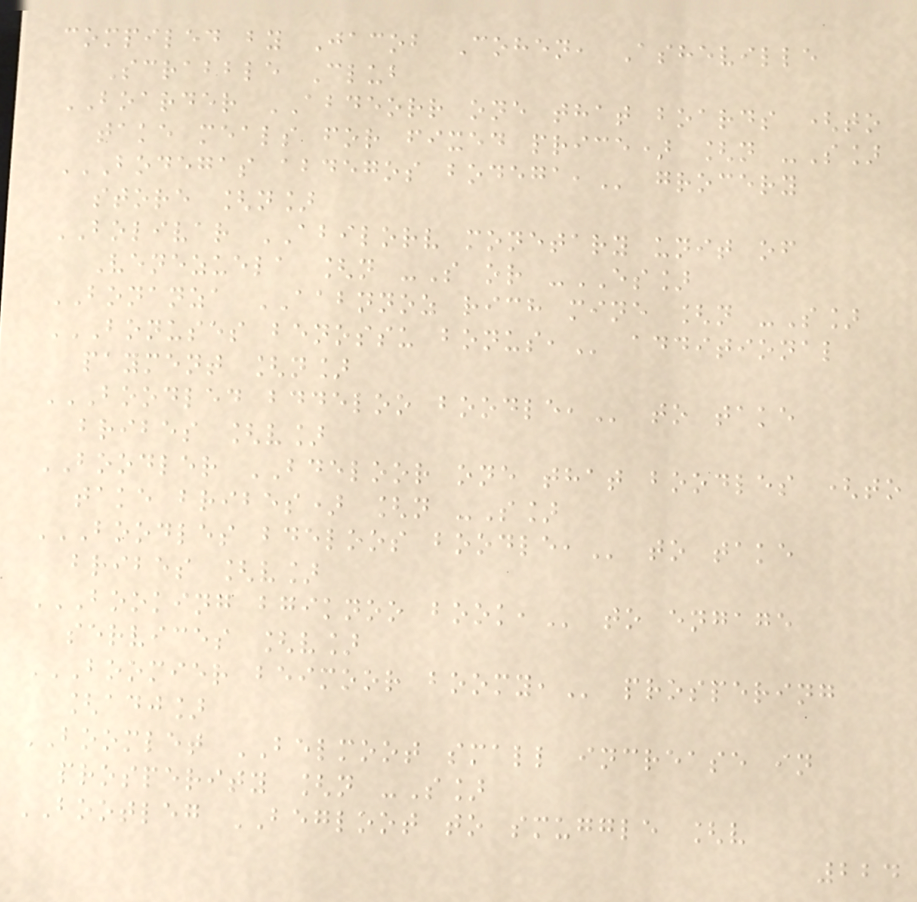compiled by Jacob Cohen, Asheville
Scrabble Club
BOARDER ABDEORR one that boards (to
take meals for fixed price) [n -S]
BODEGAS ABDEGOS BODEGA, grocery
store [n]
BOLIVAR ABILORV monetary unit of
Venezuela [n -S or -ES]
BONANZA AABNNOZ rich mine [n -S]
BONUSES BENOSSU BONUS, additional
payment [n]
BOODLED BDDELOO BOODLE, to take
bribes [v]
BOODLER BDELOOR one that boodles (to
take bribes) [n -S]
BOODLES BDELOOS BOODLE, to take
bribes [v]
BOOKING BGIKNOO BOOK, to engage
services [v]
BOOMIER BEIMOOR BOOMY, prospering
[adj]
BOOMLET BELMOOT small increase in
prosperity [n -S]
BOOTLEG BEGLOOT to smuggle [v
224
